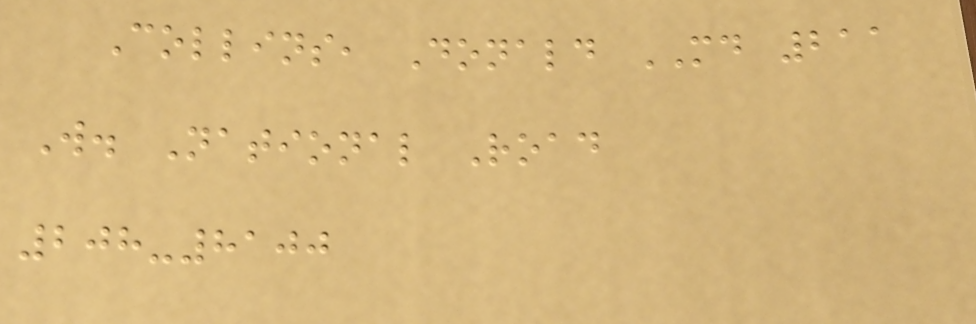Collins, Donald MD 211
W. National Road
208-8100
